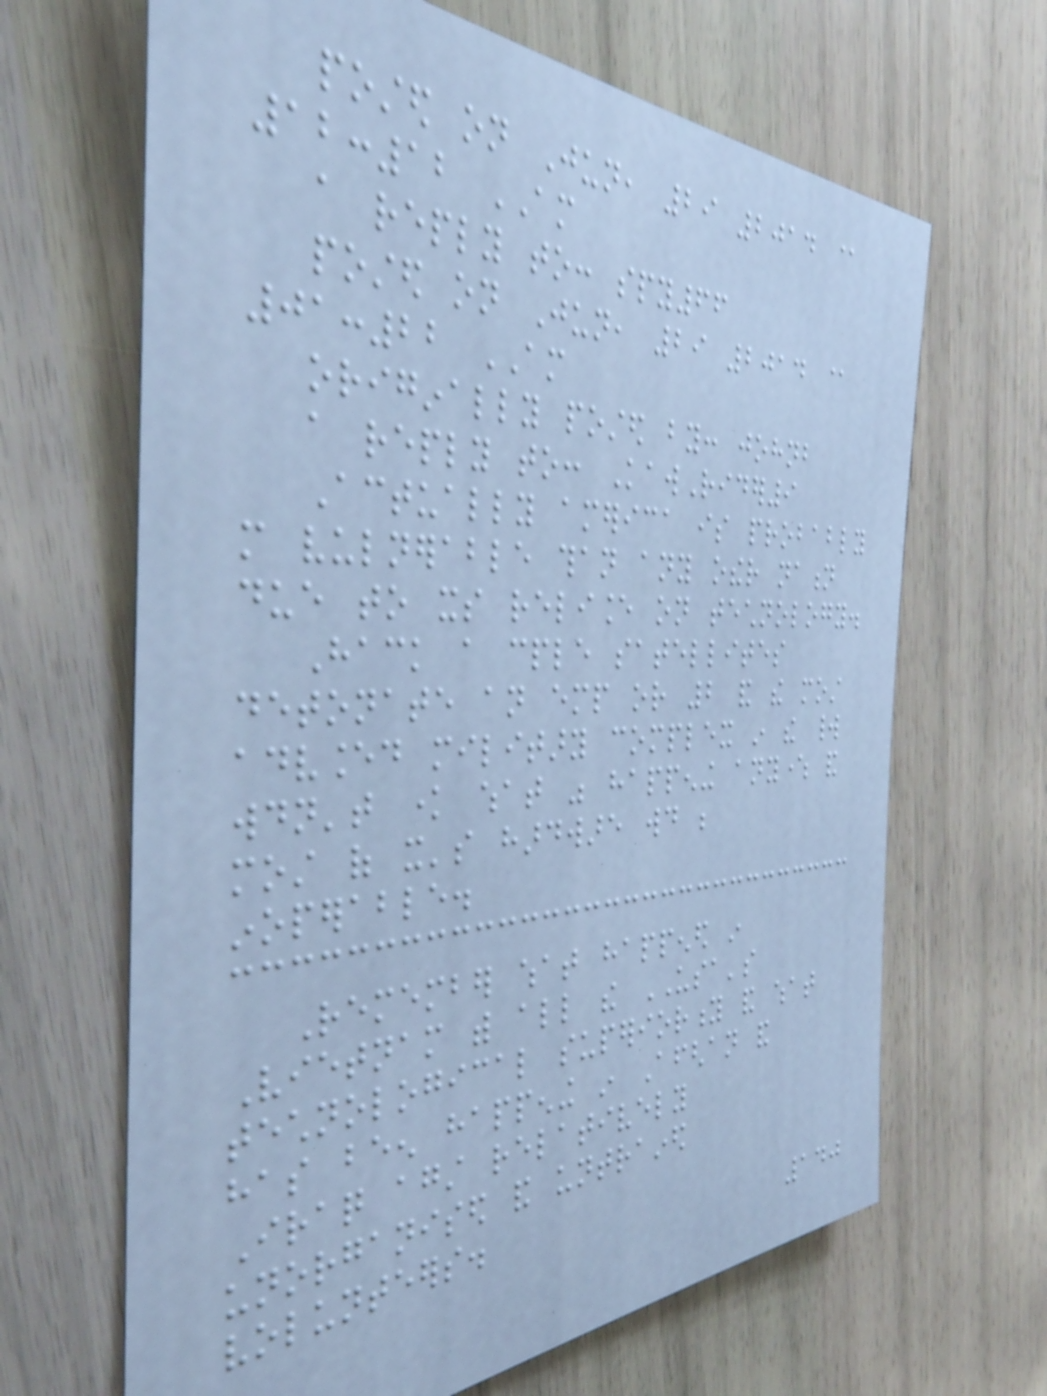posted on Jun, 29 2014 @
12:12 AM
a reply to: spy66
posted on Jun, 29 2014 @
01:22 AM
originally posted by: johnb
a reply to: KawRider9
Actually america is probably
more vulnerable than any other nation
due to its reliance on technology.
Hack a cple satellites
detonate an emp or 2 and the most
advanced military complex in the world
wouldn't know what was happening anywhere and
most of it's hardware would be
inoperable.
Remember what happened in
Vietnam with all the USA's
technological superiority and what
has been happening in Afghan and
Iraq against relatively
unorganised and untrained
volunteers.
140
